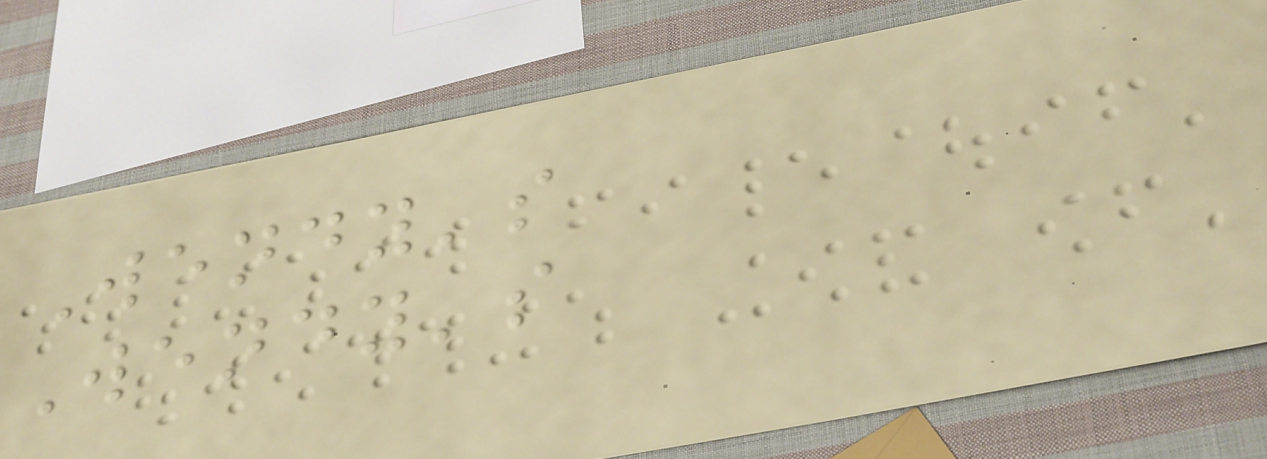Wendy's
Wendy's
